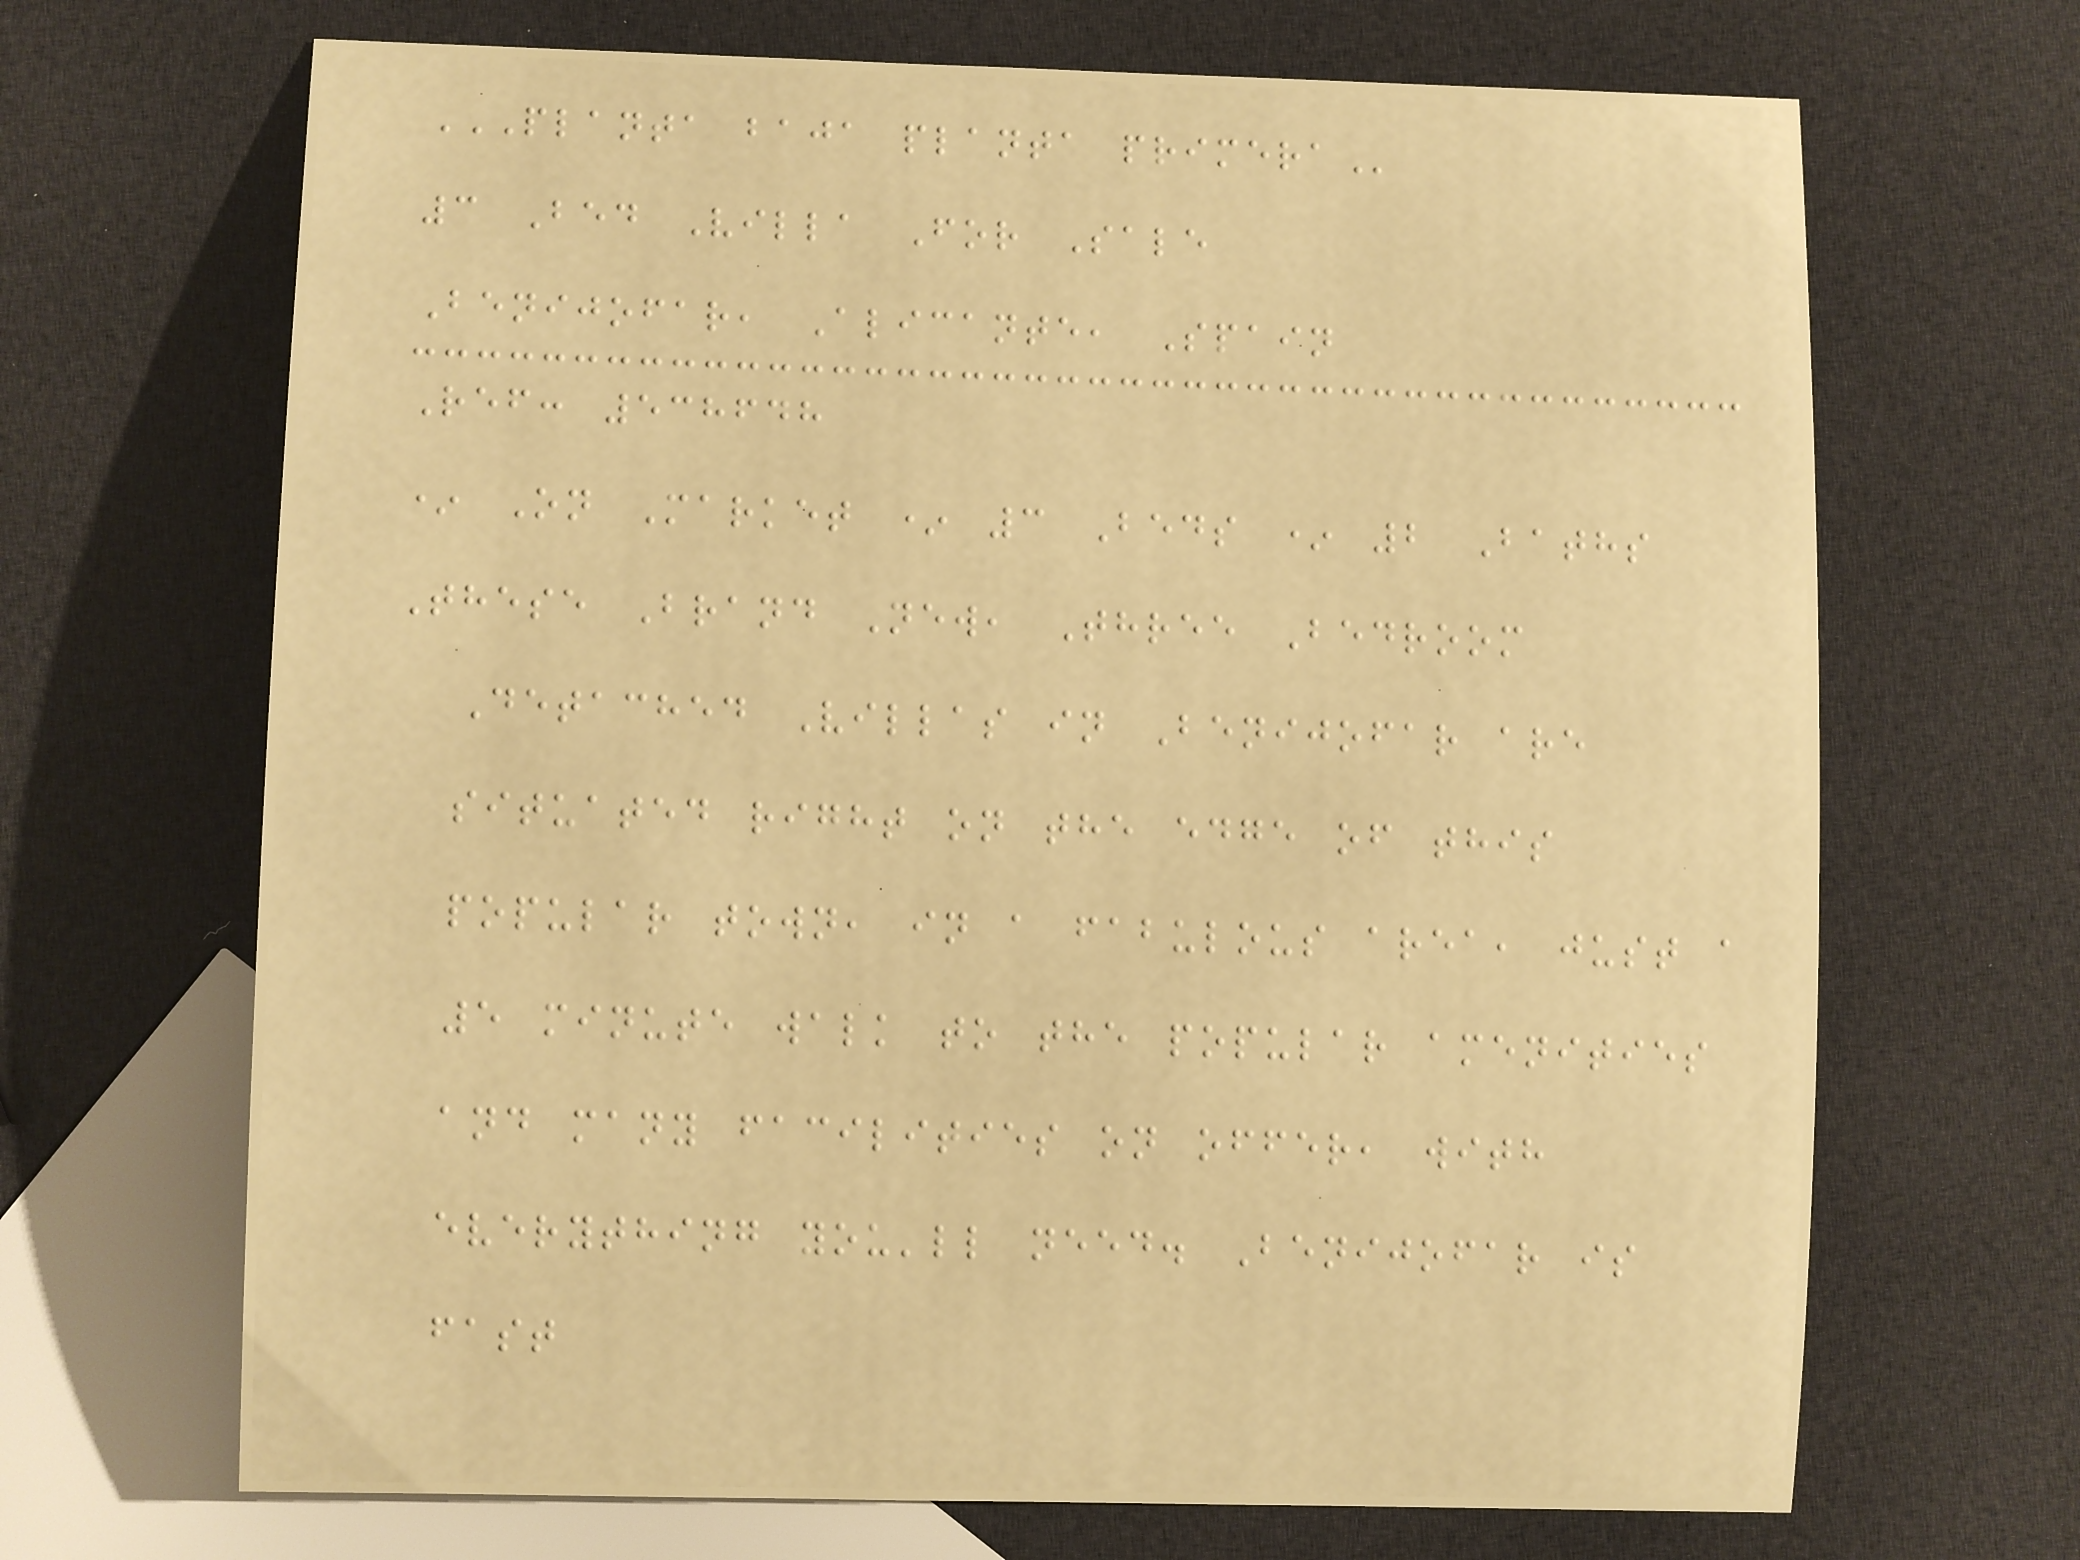PLANTA BAJA PLANTA PRIMERA
3 Bed Villa For Sale
Benijofar, Alicante, Spain
Ref: 538648
* On Market * 3 Beds * 2 Baths
These Brand New, Three Bedroom
Detached Villas in Benijofar are
situated right on the edge of this
popular town, in a fabulous area, just a
5 minute walk to the popular amenities
and many facilities on offer, with
everything you'll need. Benijofar is
fast
